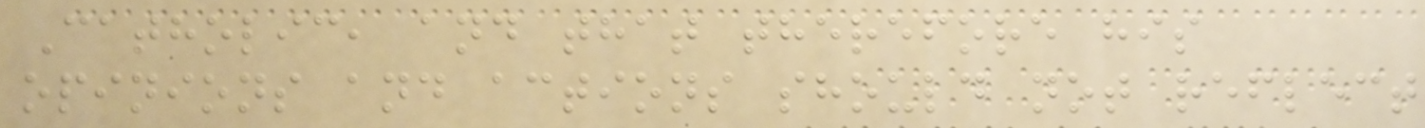Catholic, and that therefore his
opinions and actions should not reflect
